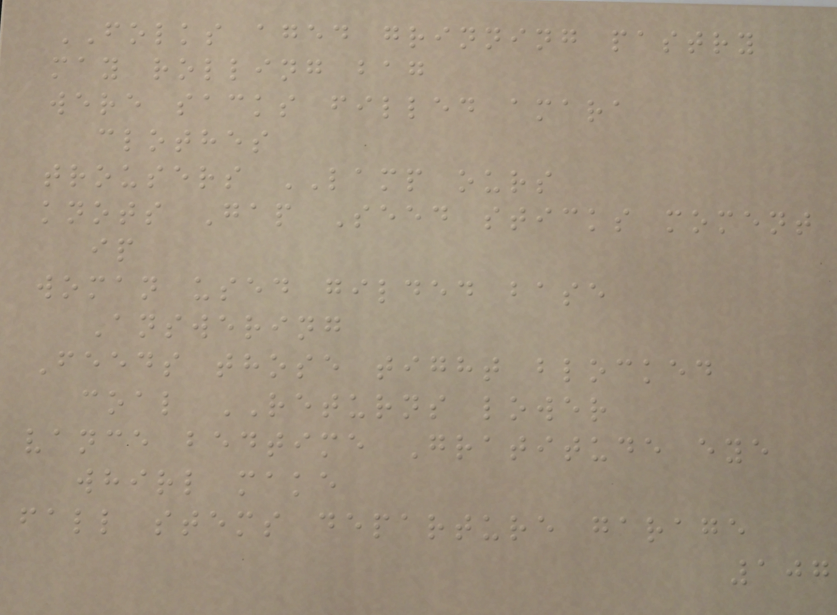FOLKS aged grinning pastry
may rolling bag
were sacks filled amara
clothes
trousers LAMP ours
knots Gap Seed sticks moment
ip
woman used gilded base
Answering
Feeds those tight blocked
coal RETURNS lower
vance bedtime Gratitude eye
whirl make
fall stems departure garage
107
